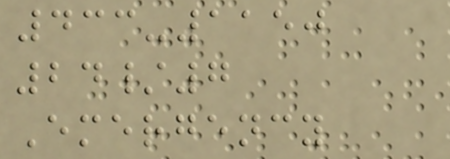433-1150
24/7
Emergency
